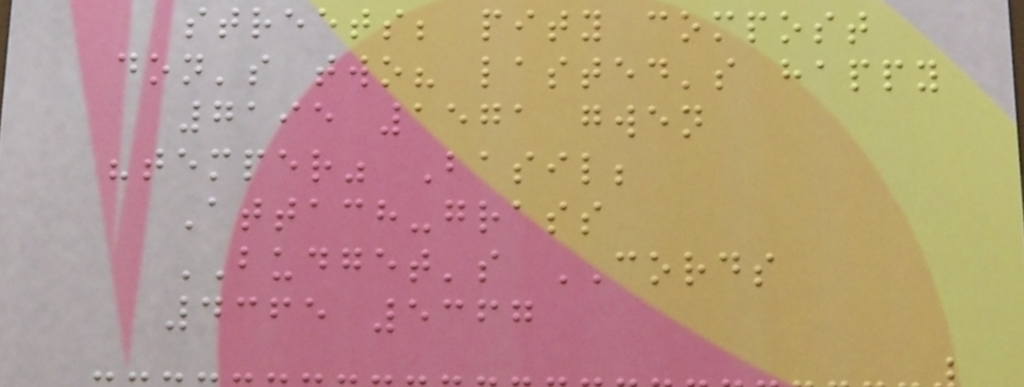streets; pity compost
don's two? lasted's happy
7195 1571 gwen
"temper" Basil;
Attach-grass
BUDGET's CORDS
4365 5367
